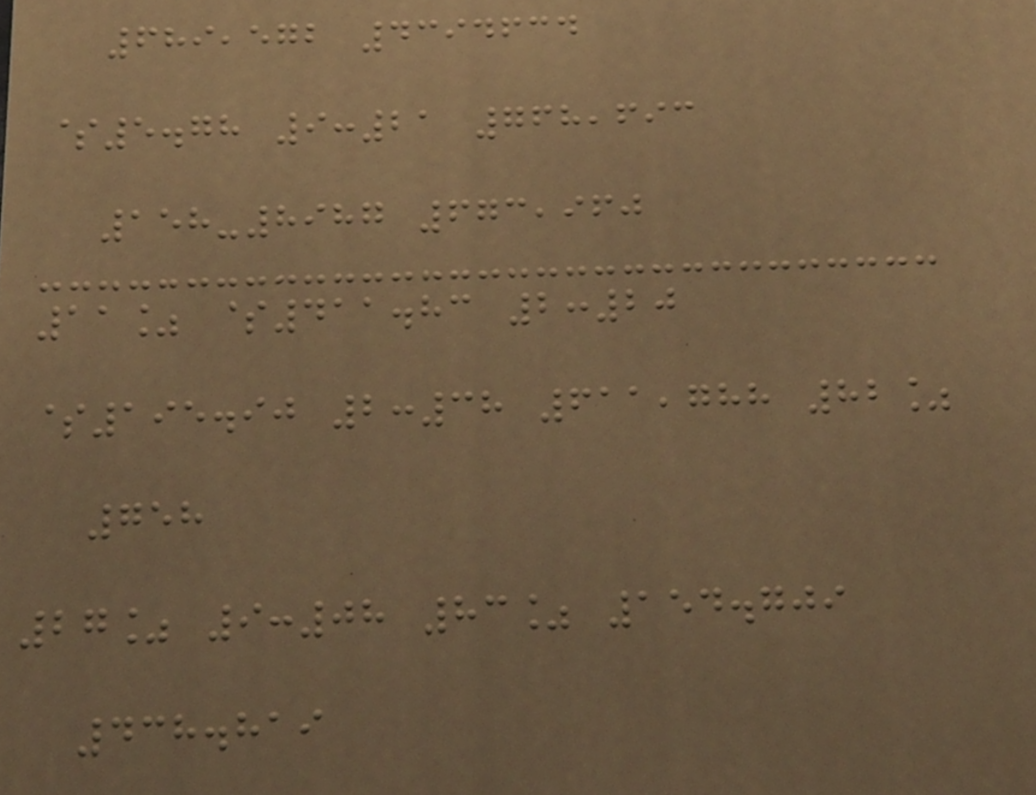689,572 4394634
$5.78 9:21 768,693
158-8987 673,960
11% $411.83 2:20
$195.90 2:38 611,788 82%
758
27% 9:08 83% 154.709
438.819
